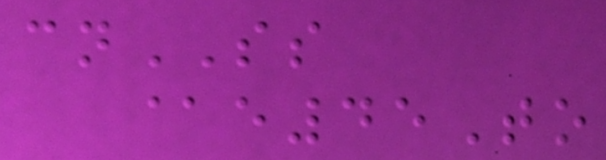cnSS
@e45To
